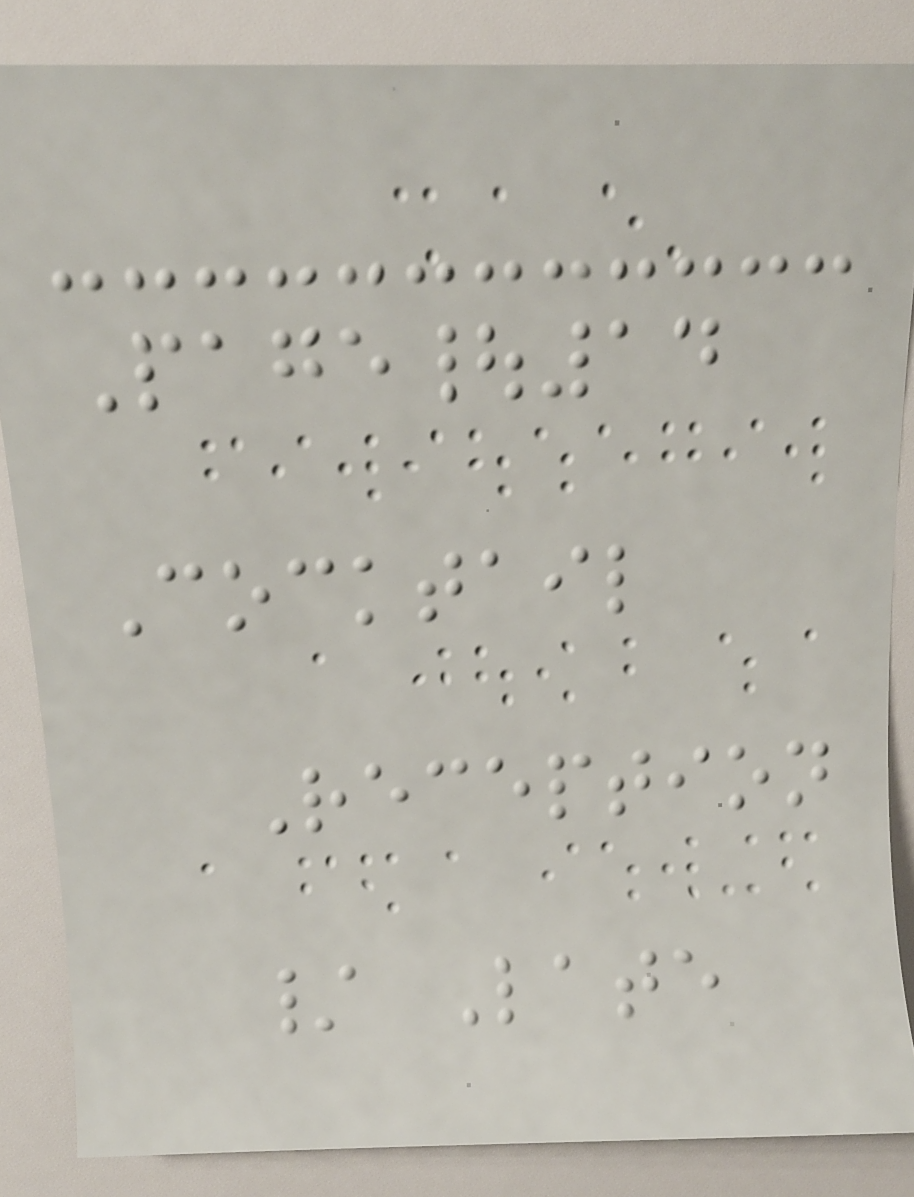Page|14
Cocktail
Reception
/ Late
